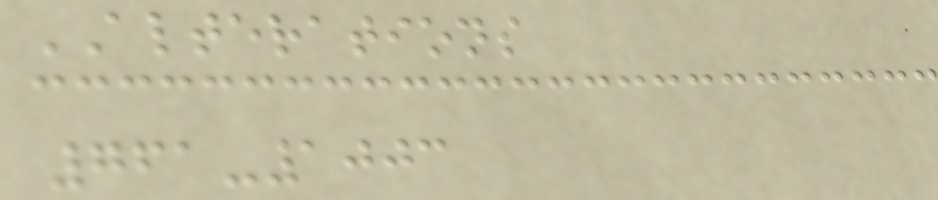ALTERATIONS
761-1003
